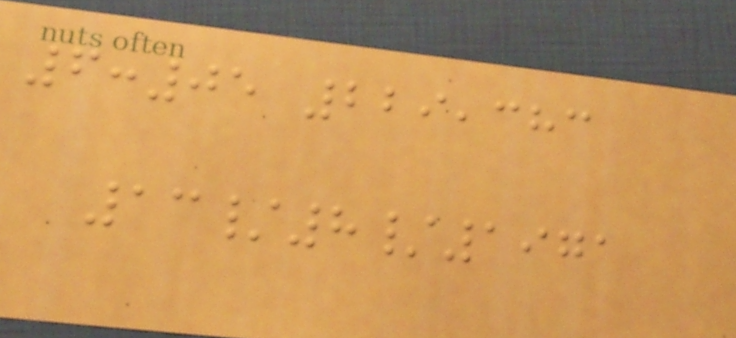6:05 229,383
13/8/1971
